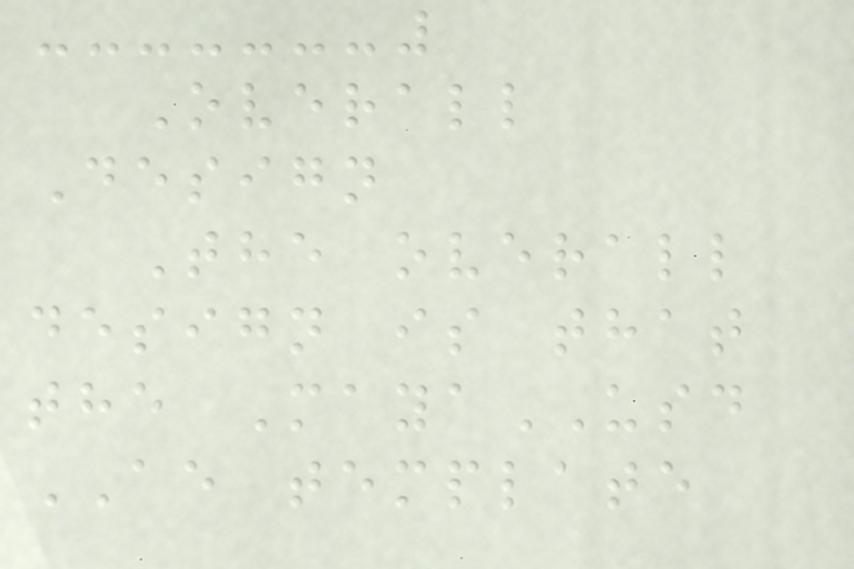Overall
Design
The overall
design is that
the MayaUSD
AE template
